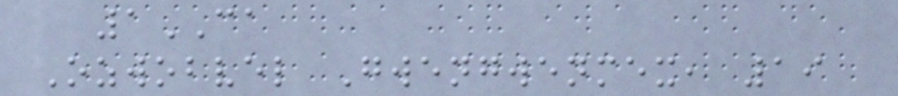1CA
Ozwobvel Gwengwenmex, 19
